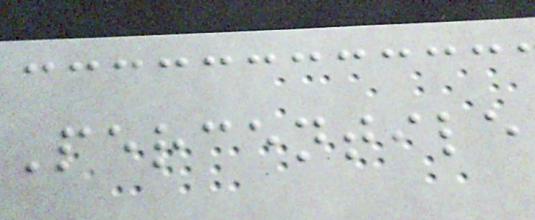Percentile
